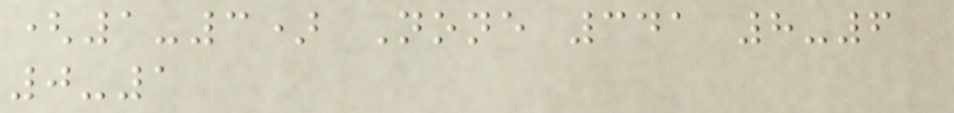(1-3) None 341 8-6
0-1
